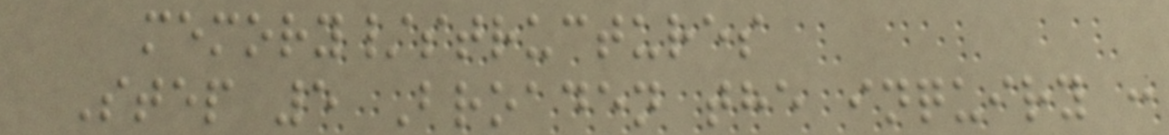memory/structures
Step 5 Broaden the inquiry :
